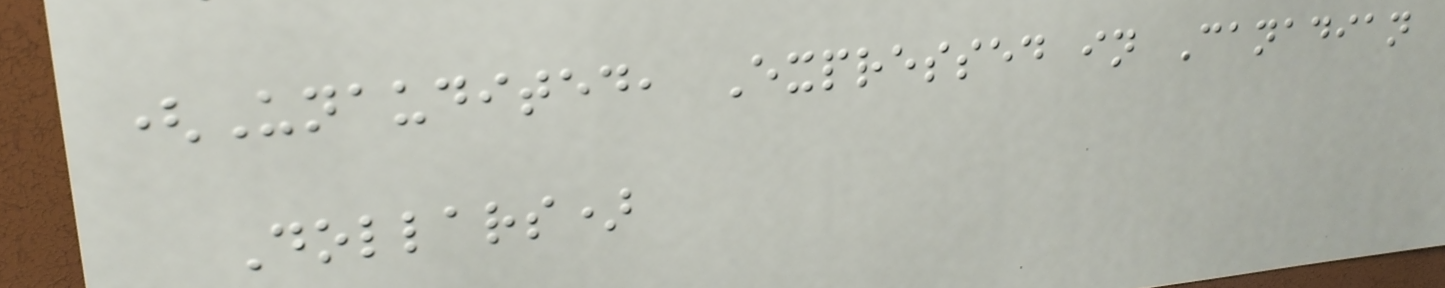(Unaudited, Expressed in Canadian
Dollars)
